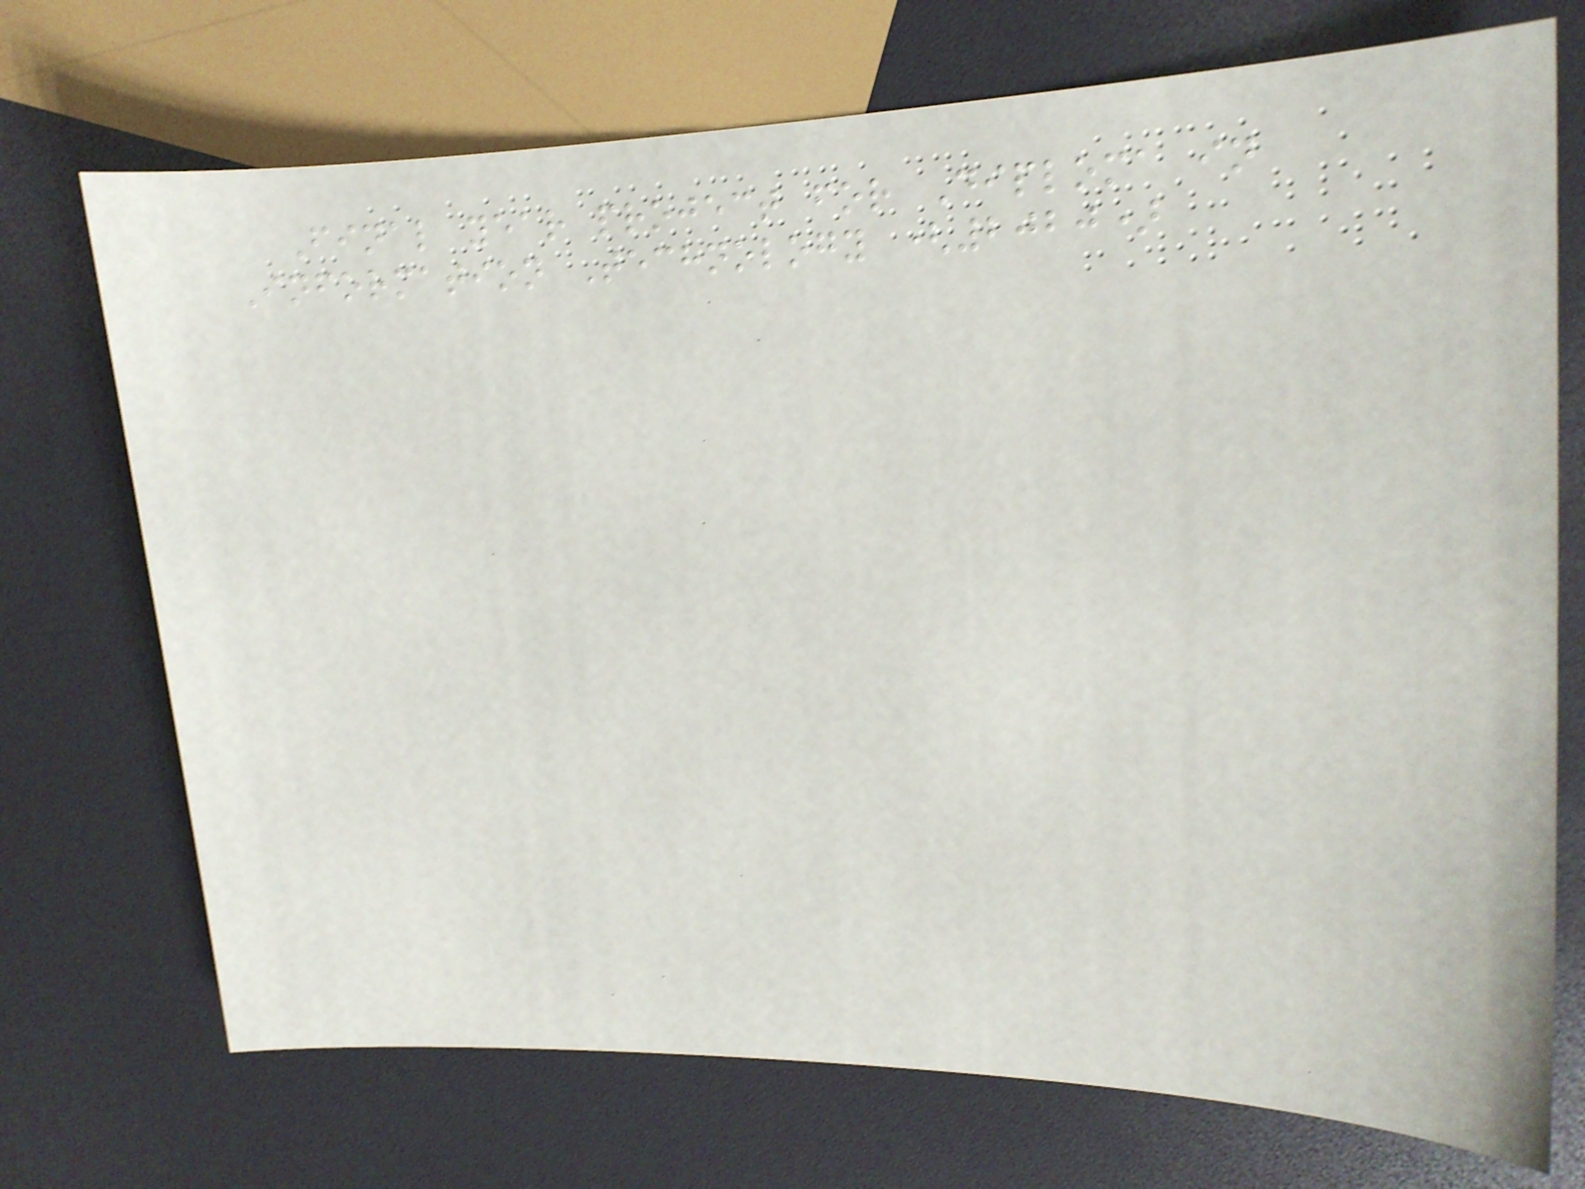Final year project for Diploma in
Information Technology (2020)
